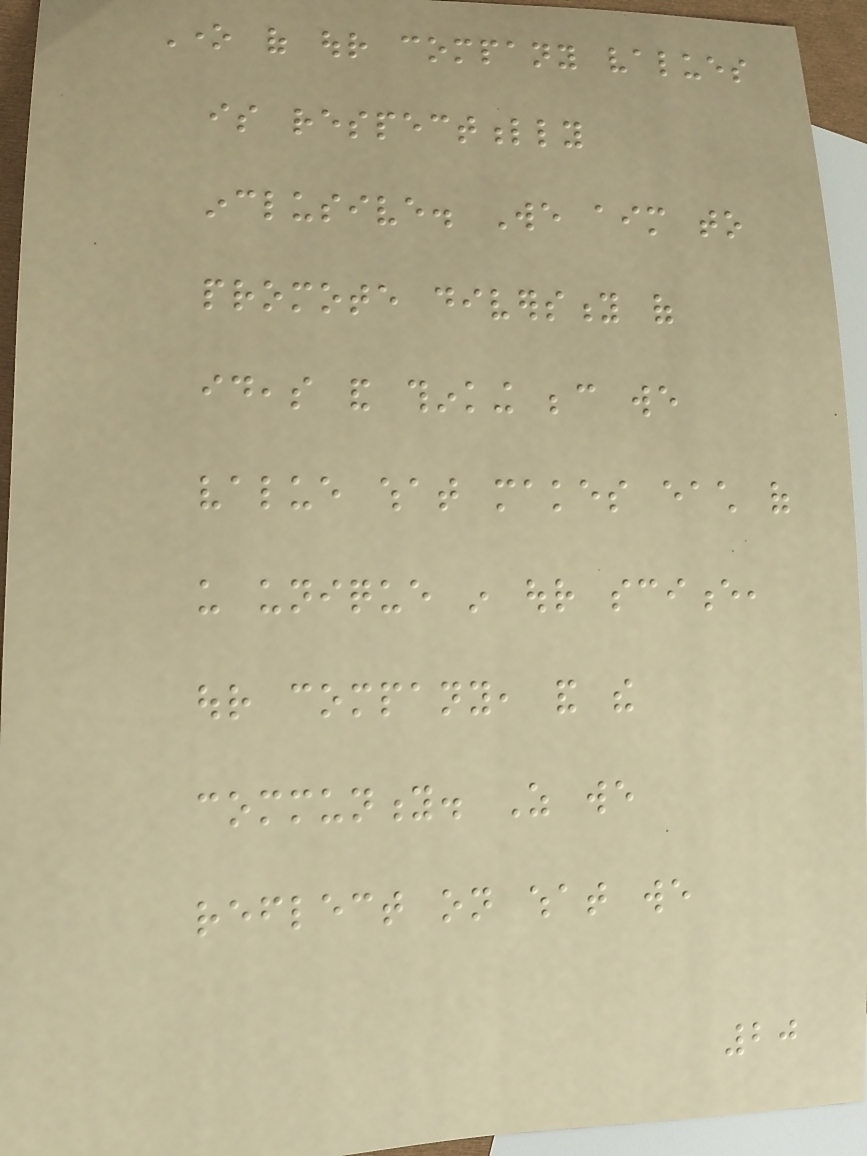One of our company values
is respectfully
inclusive. We aim to
promote diversity of
ideas and thinking because we
value what makes each of
us unique in our science,
our company, and the
community. As we
reflect on what we
20
